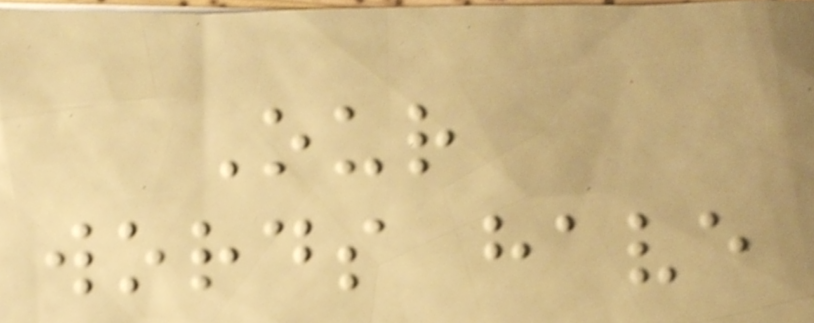Our
words have
